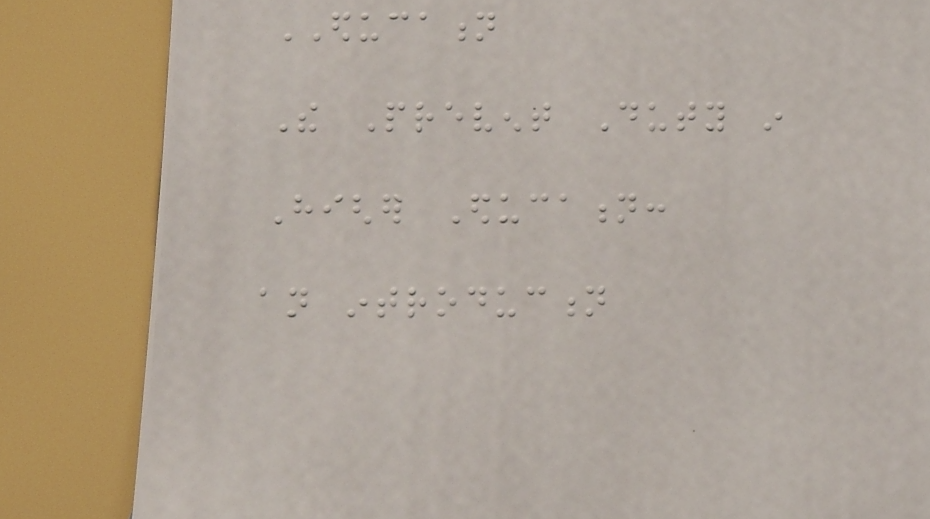EDUCATION
The Prevent Duty in
Higher Education:
an introduction
